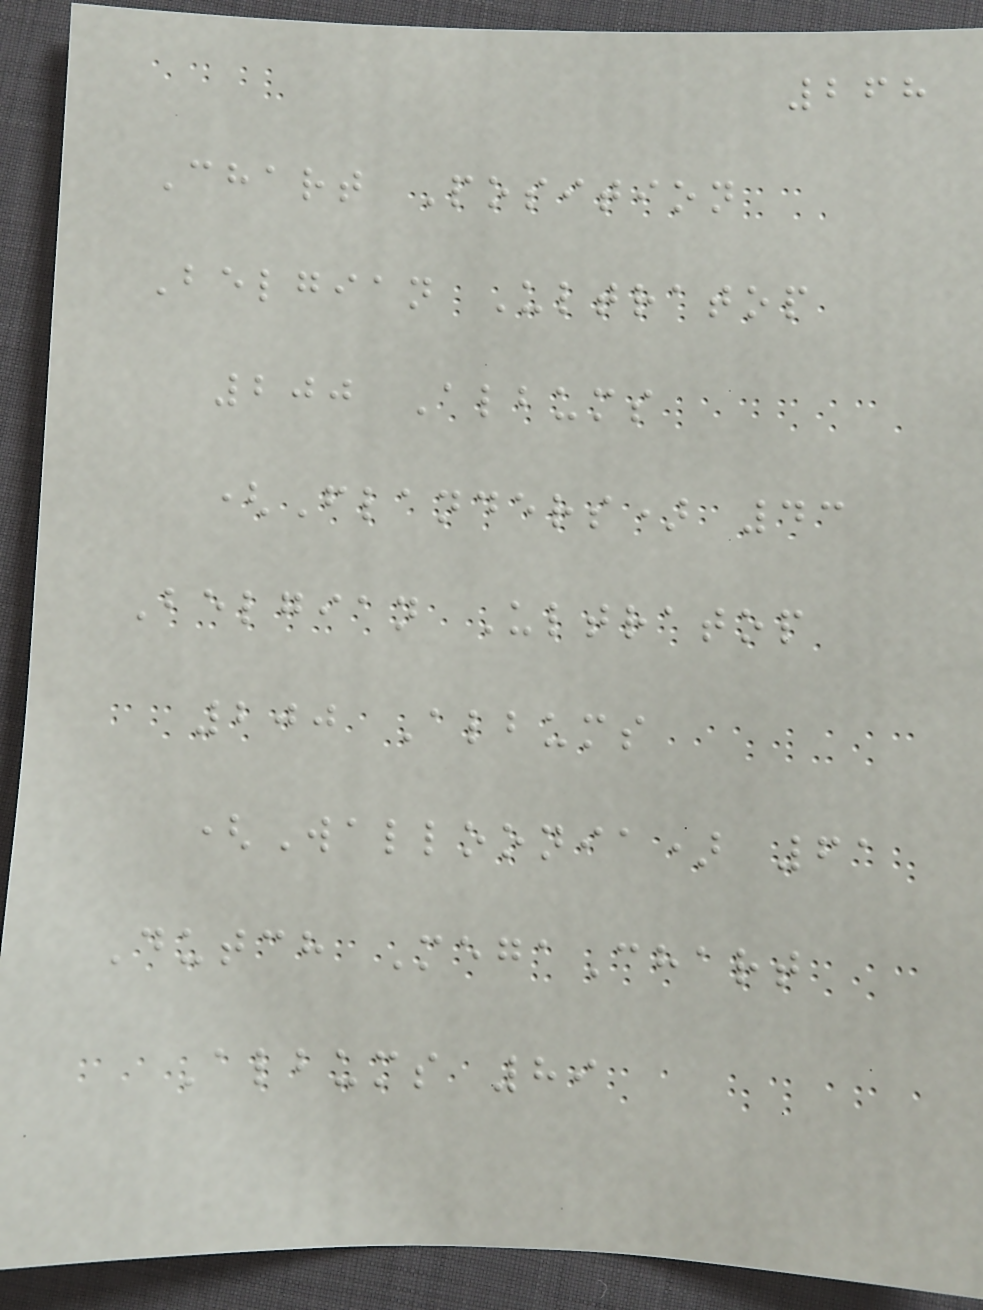268
Chart Position
Belgian Ultratop
200 Albums
(Flanders) 43
Belgian Ultratop
200 Albums
(Walloonia) 61
Dutch MegaChart
Albums 89
